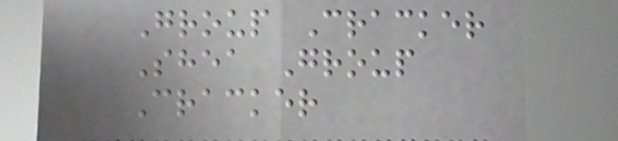Group Cracker
Shea Group
Cracker
